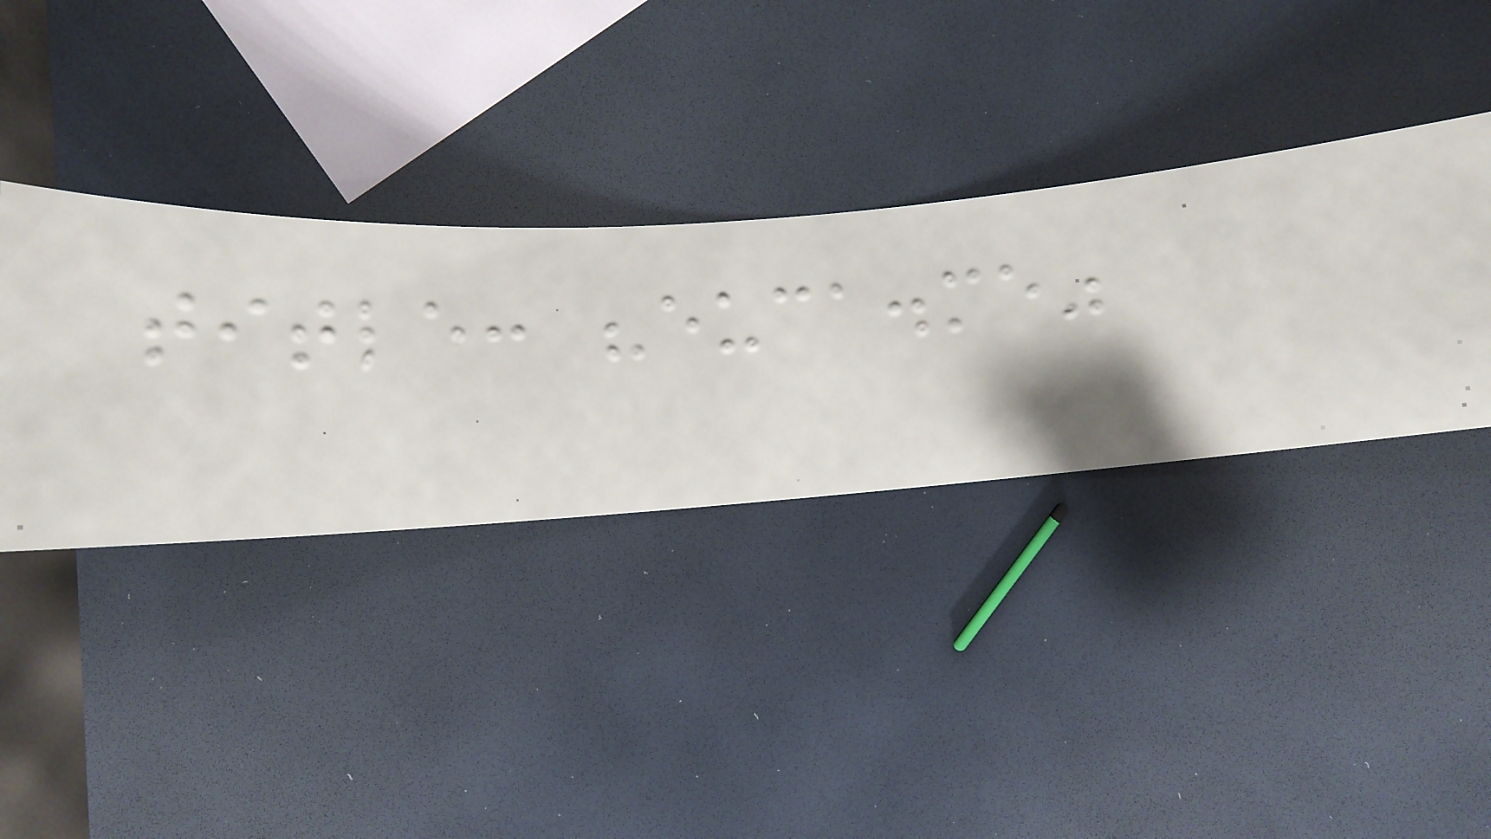title: "euca.me"
